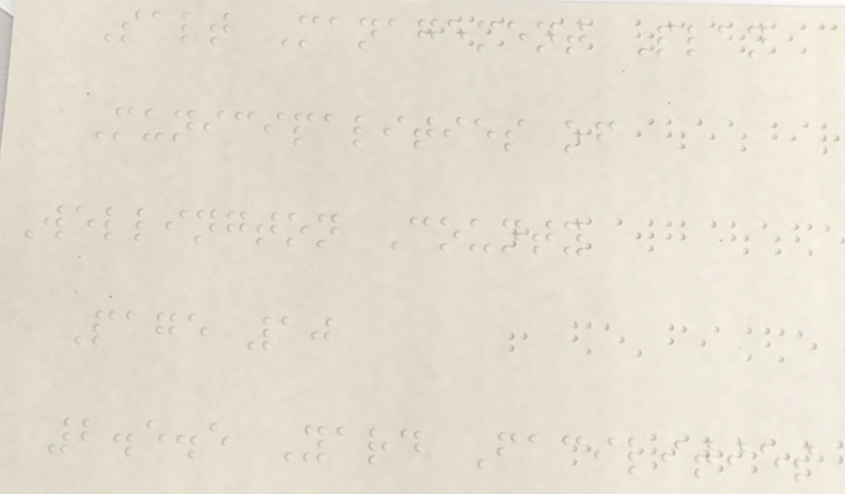Salt Management Plan
Municipalities of
Wellington County
Page 10
2.5.5 Yard Facilities
